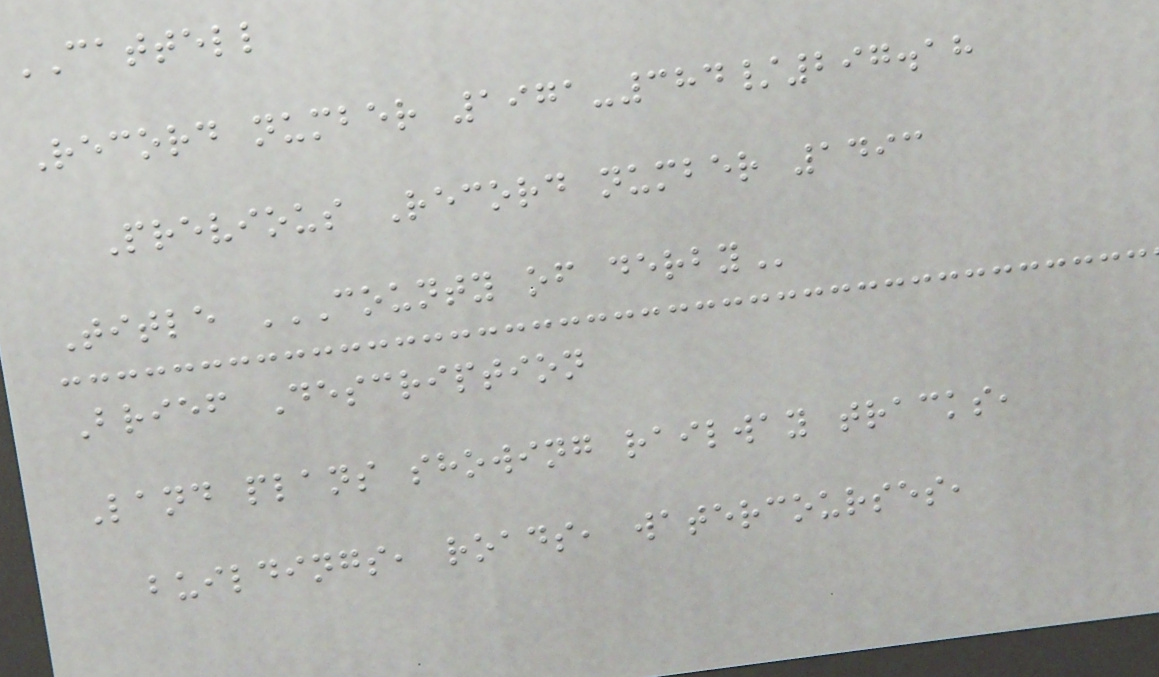CATTELL
Record number 1971-384/297.18
Previous Record number 1493
Title COUNTY OF DERBY
Brief Description
Land plans showing railway tracks,
buildings, roads, watercourses,
